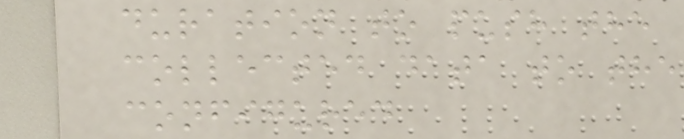duration to push the
collected data to the
configured
